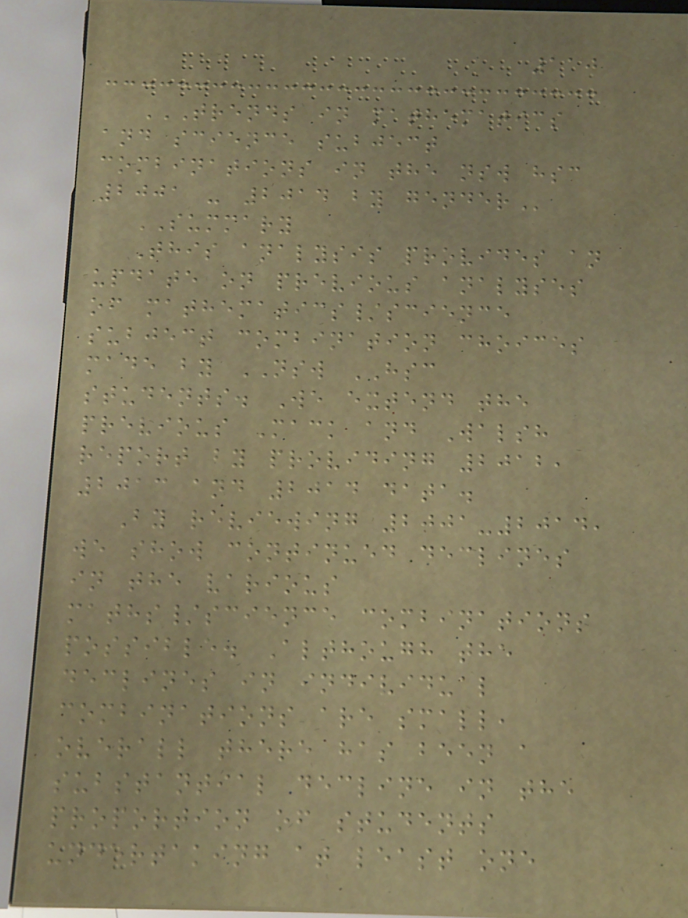110
TRENDS IN MATHEMATICS
AND SCIENCE SUBJECT
COMBINATIONS IN THE NSW HSC
2001 - 2014 BY GENDER
SUMMARY
This analysis provides an
update on previous analyses
of mathematics/science
subject combination choices
made by NSW HSC
students. We extend the
previous Mack and Walsh
report by providing 2012,
2013 and 2014 data.
By reviewing 2001-2014,
we show continued declines
in the various
maths/science combinations
possible. Although the
declines in individual
combinations are small,
overall there has been a
substantial decline in the
proportion of students
undertaking at least one
